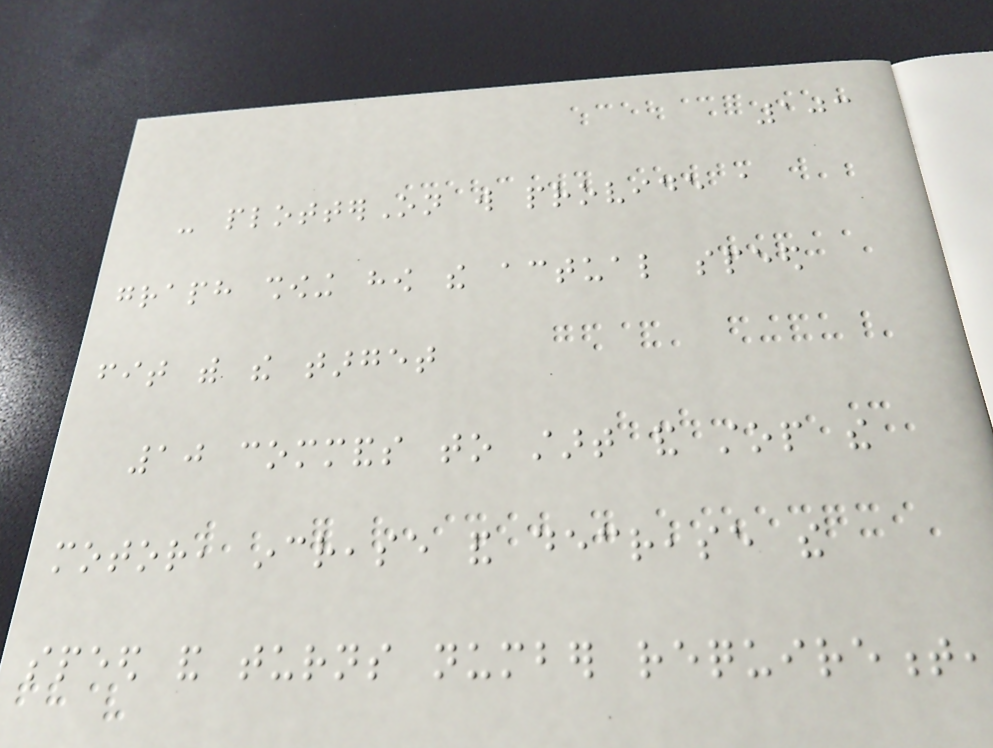103
- plotterOn will provide a
graph showing how the actual speed
fit with the target
10 commands to start and stop the
motor, increase and decrease the
speed and turns number requirement,
